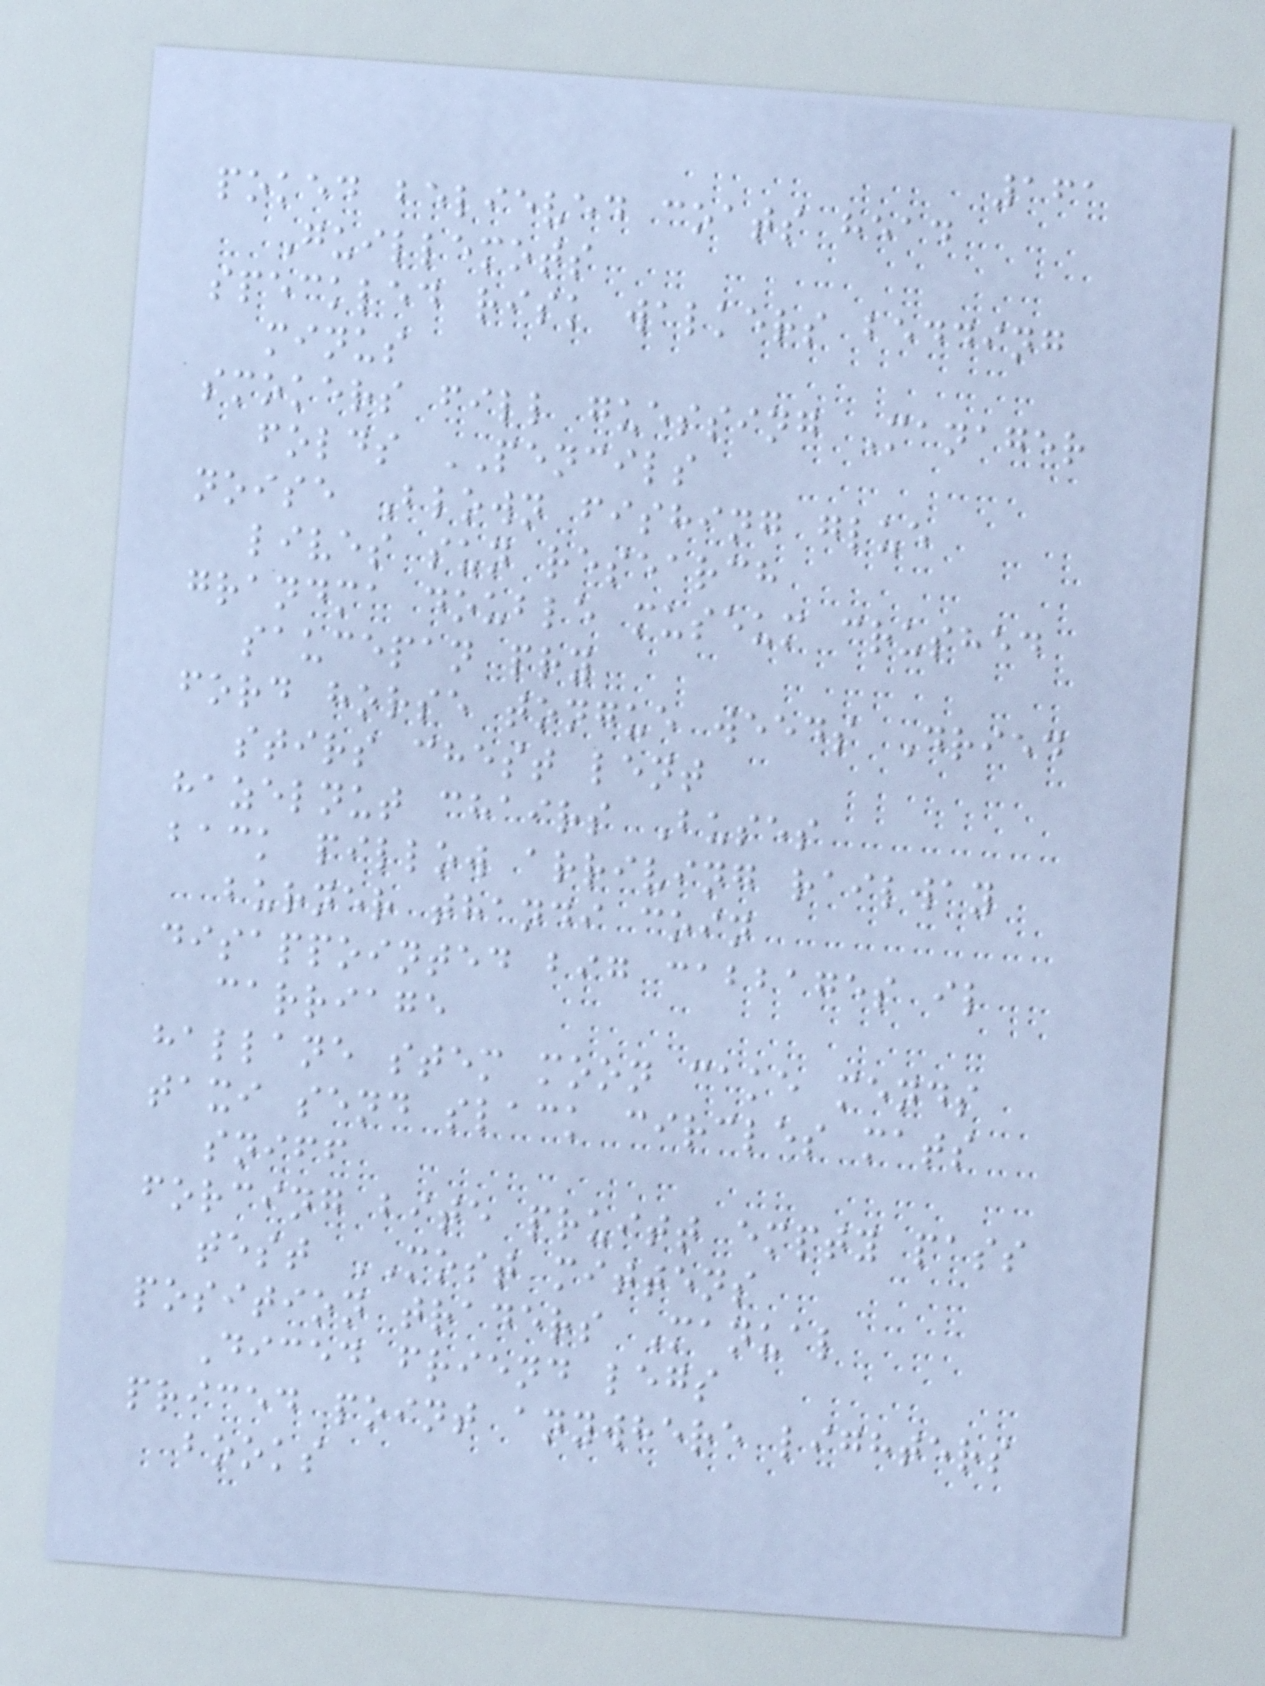161
poked believed coats head
Guillemots
speckled risk walkers bedding
minus
smokers fill guessing Manager
folds PENCILS
noise Blown fishing glue
lives sun research
grandma double museum crushed
saucepan pry
ford horse tongue weeds Dried
stirs chest lent
hazelnut chairs Buses
back pillow arriving railway
burner thandi coin
disappointed big cabbages il
carriage
hallane stem moon cake mends
taxi send slack circles mats
sniff
forcing bite pruitt empty pass
test MOST mittens
position traders Manual
Diced friend legs
priced point anywhere lighters
books
